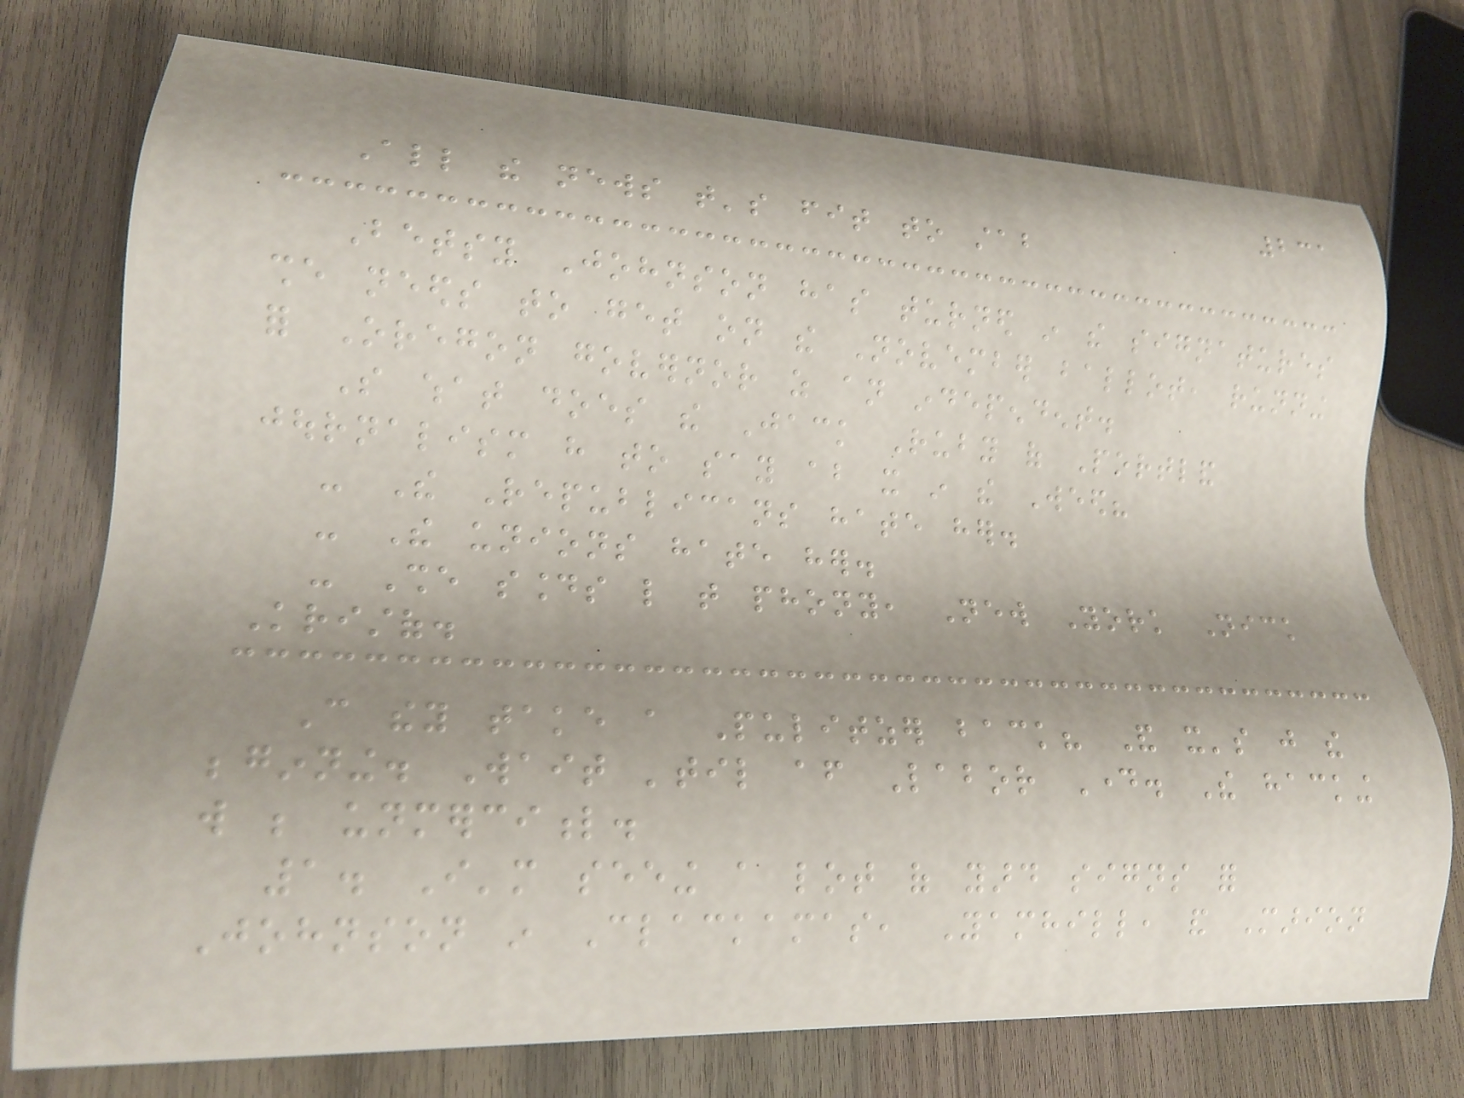231
All the news that's fit to stab
Betsy Johnson has turned in the signatures
she needs to get on the November ballot, running
for Oregon governor as an independent.
So what does the Jack Ruby of Portland
journalism have to say about it in the Weed?
- The Republicans hate her.
- The unions hate her.
- She sounds like that phony, New York Nick
Kristof.
Can they take a Pulitzer back? And it's just the
beginning. Wait 'til after Labor Day. The hacking
will be unmerciful.
1. I'm seeing a lot of yard signs for
Johnson in Clackamas, Yamhill, and Marion
